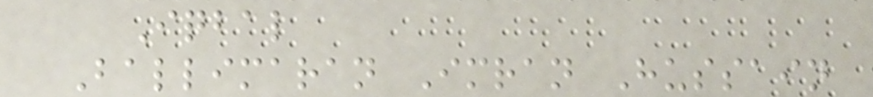Iqbal
Ballimaran Imran Hussain
